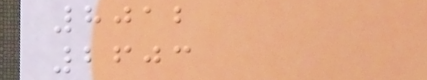8012
2603
